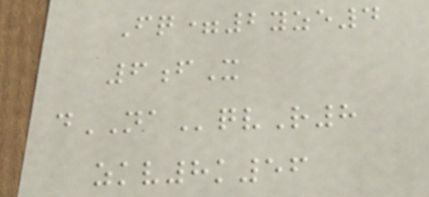Fq=2yze4
6fX
dNAqvR8
zkv8k56
